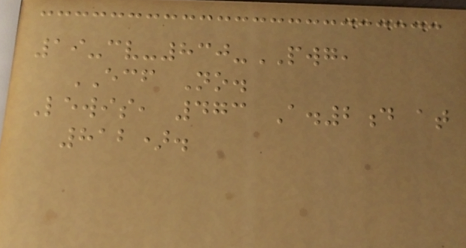19-cv-830-PWG,
ECF No.
Lewis, 473 A.2d at
812).
